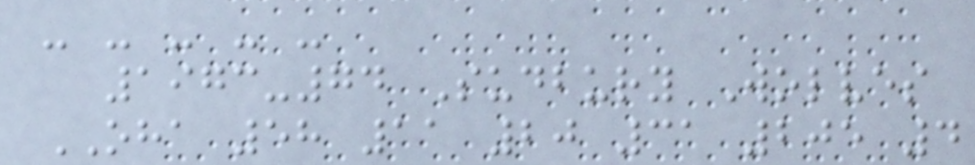- - - - -
1973-74 Sudbury Wolves
OHA 58 11 20 31 205 4
